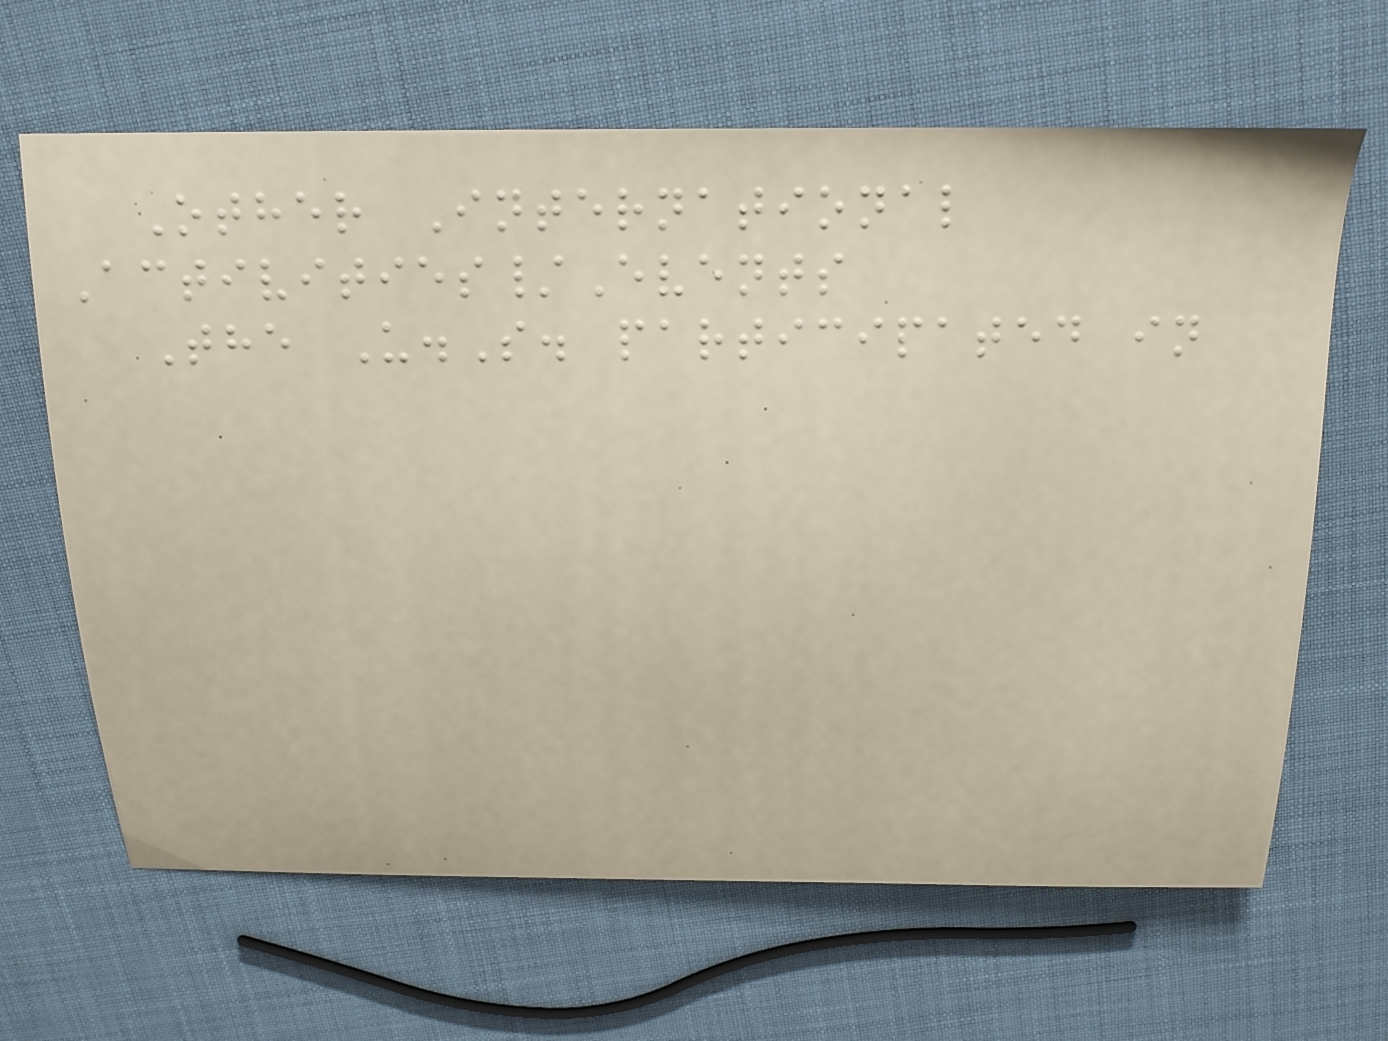Other International
Activities/Events
The U.S. participated in
